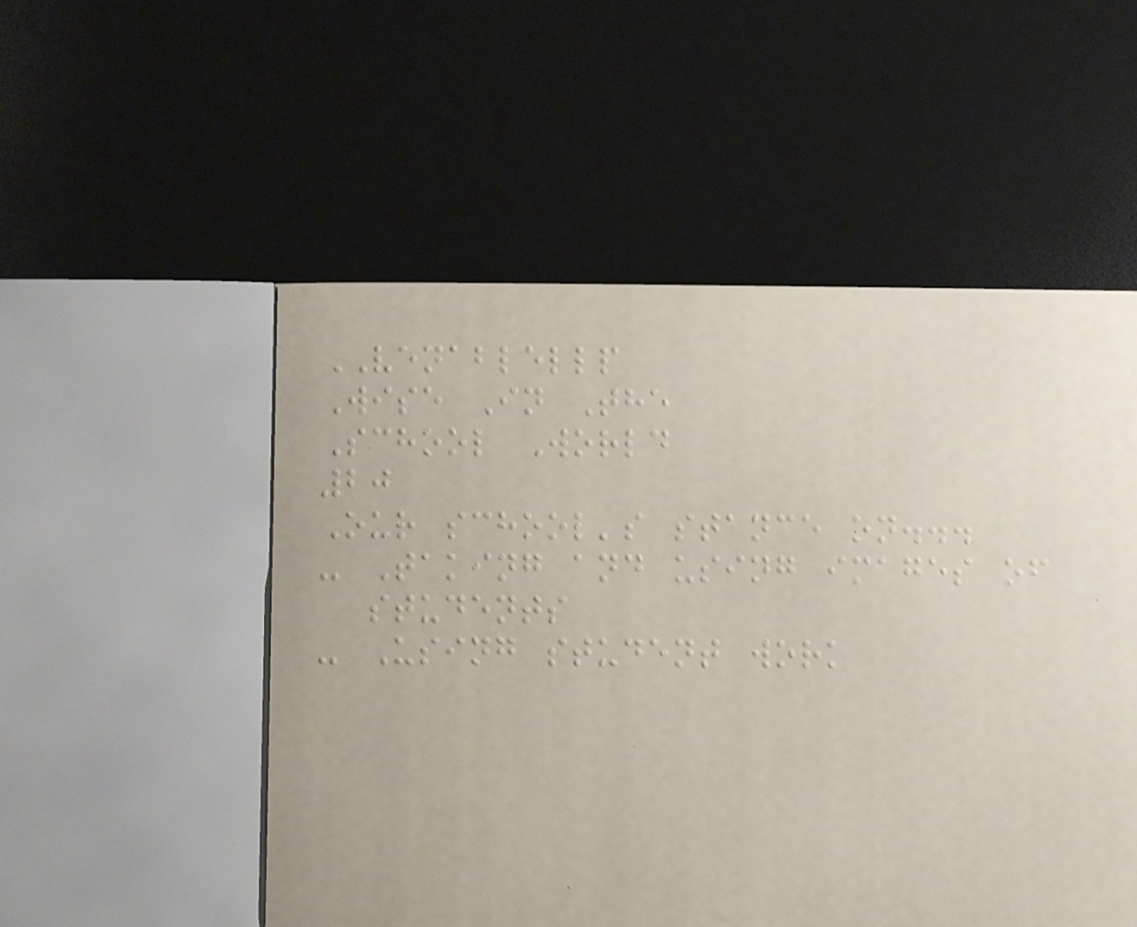VENABLELLP
Wise In The
School World
20
Our school's stance on...
- Taking and using images of
students
- Using student work
